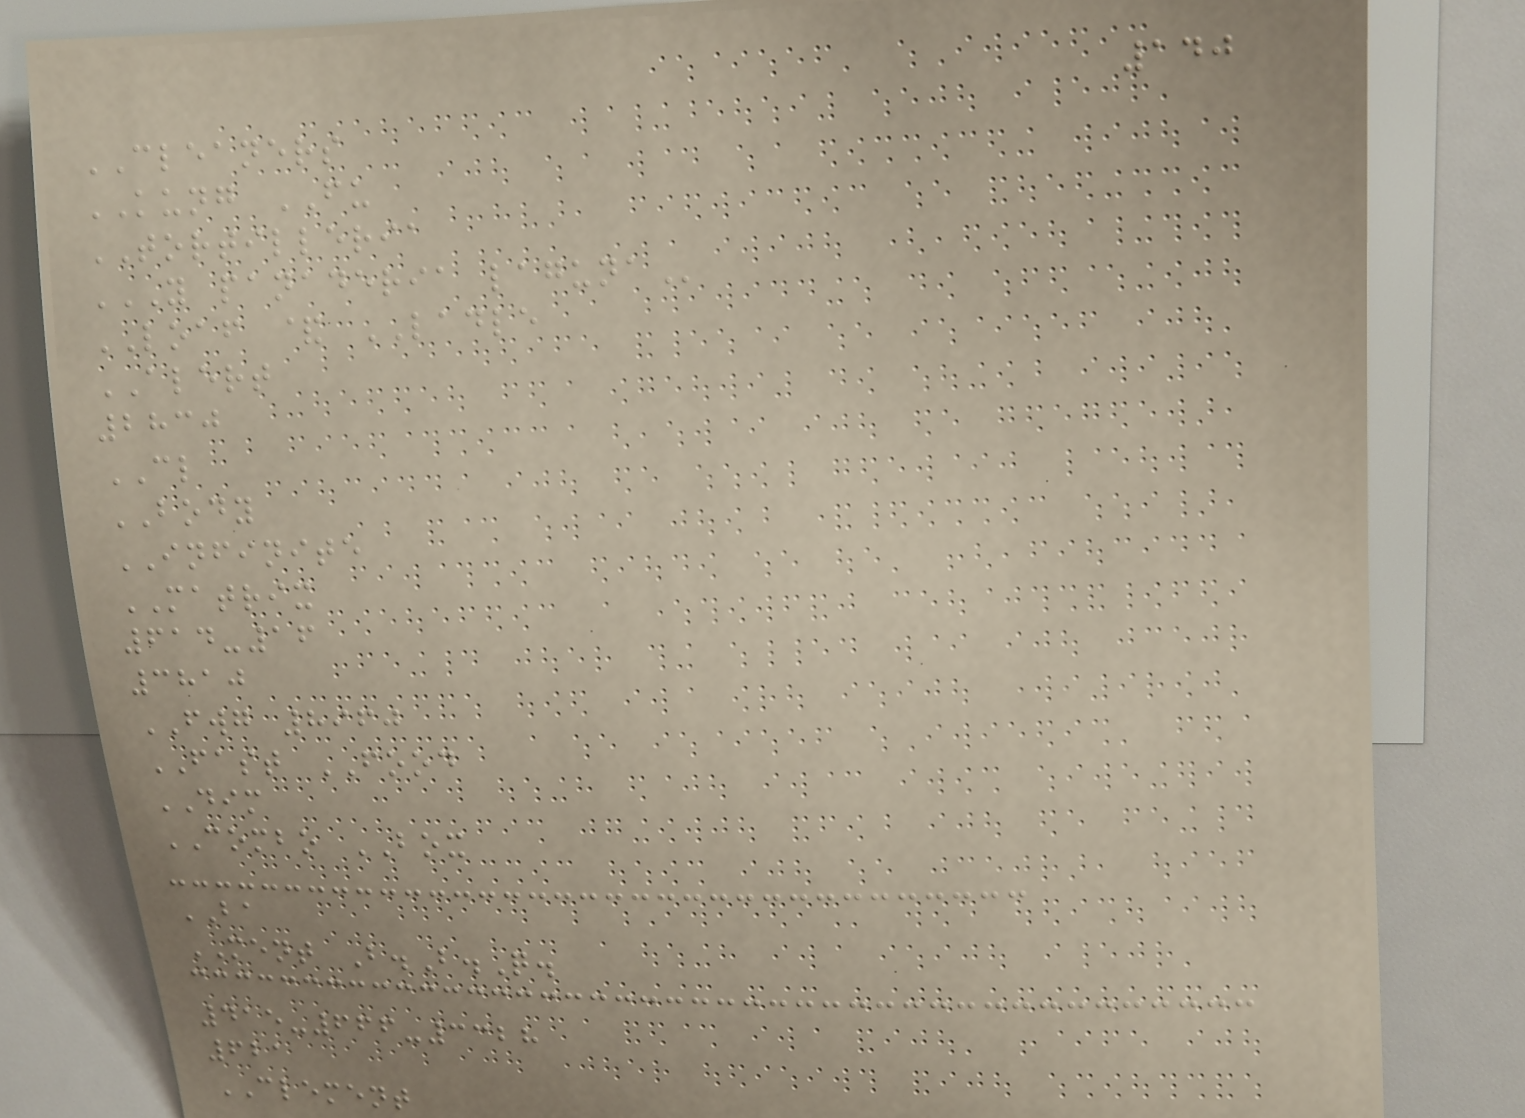140
CLEANERS
KUNG FU
TORTILLERIA
Y PANADERIA LAGUNA
LOAF & LADLE
ALERT
2830
CL
BODY
INFINITE
MATRIX
614-16
3810
FWG 8960
FAST FOOD
DIM
COMBO BOX
BA
MENT B.B.Q.
415-666-3328
621
CLEMENT
